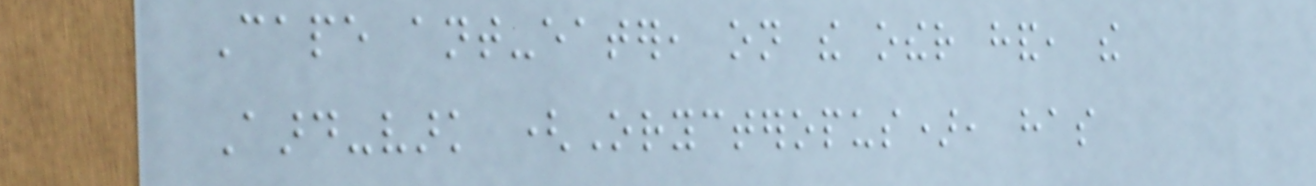Cape ant-eater, on the other hand, the
Aard-vark (Orycteropus), has
